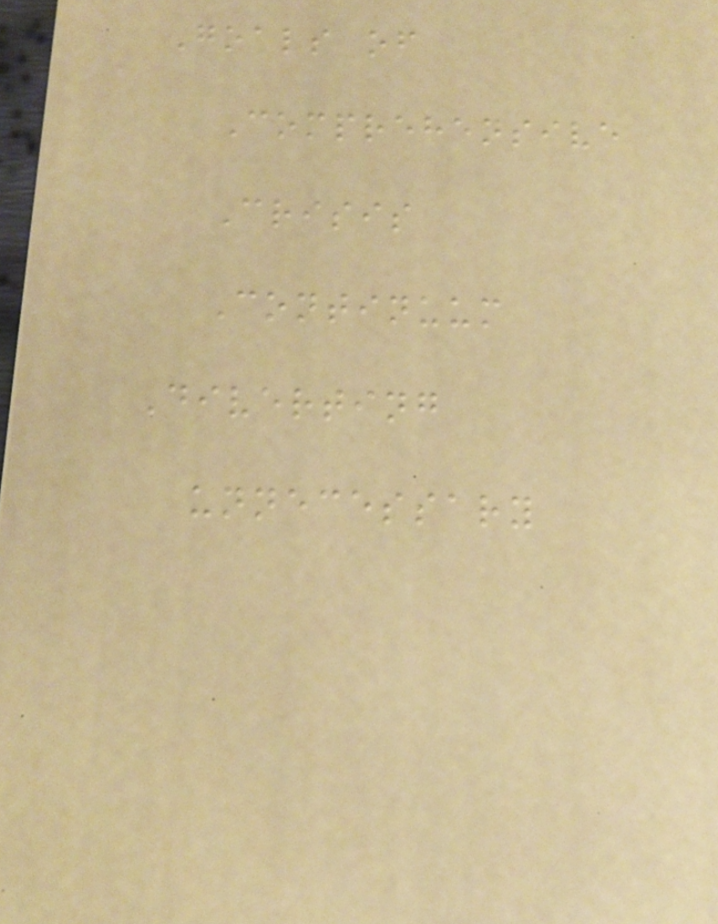Goals of
Comprehensive
Crisis
Continuum
Diverting
unnecessary
